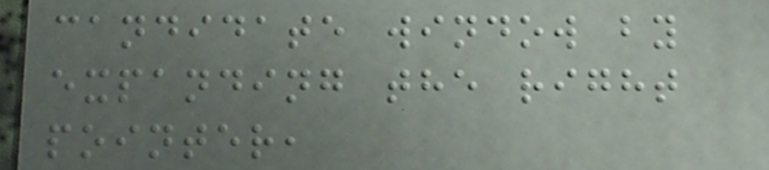candidate window by
expanding the right
pointer,
